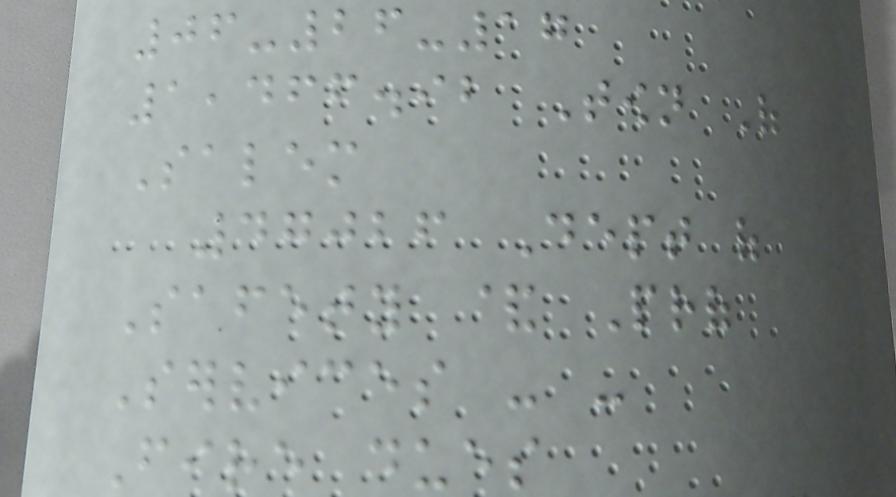06-26-17
1,466.92 Town Of
Salem
47026 Dept of
Safety & Prof
Services - -
Fire dues
